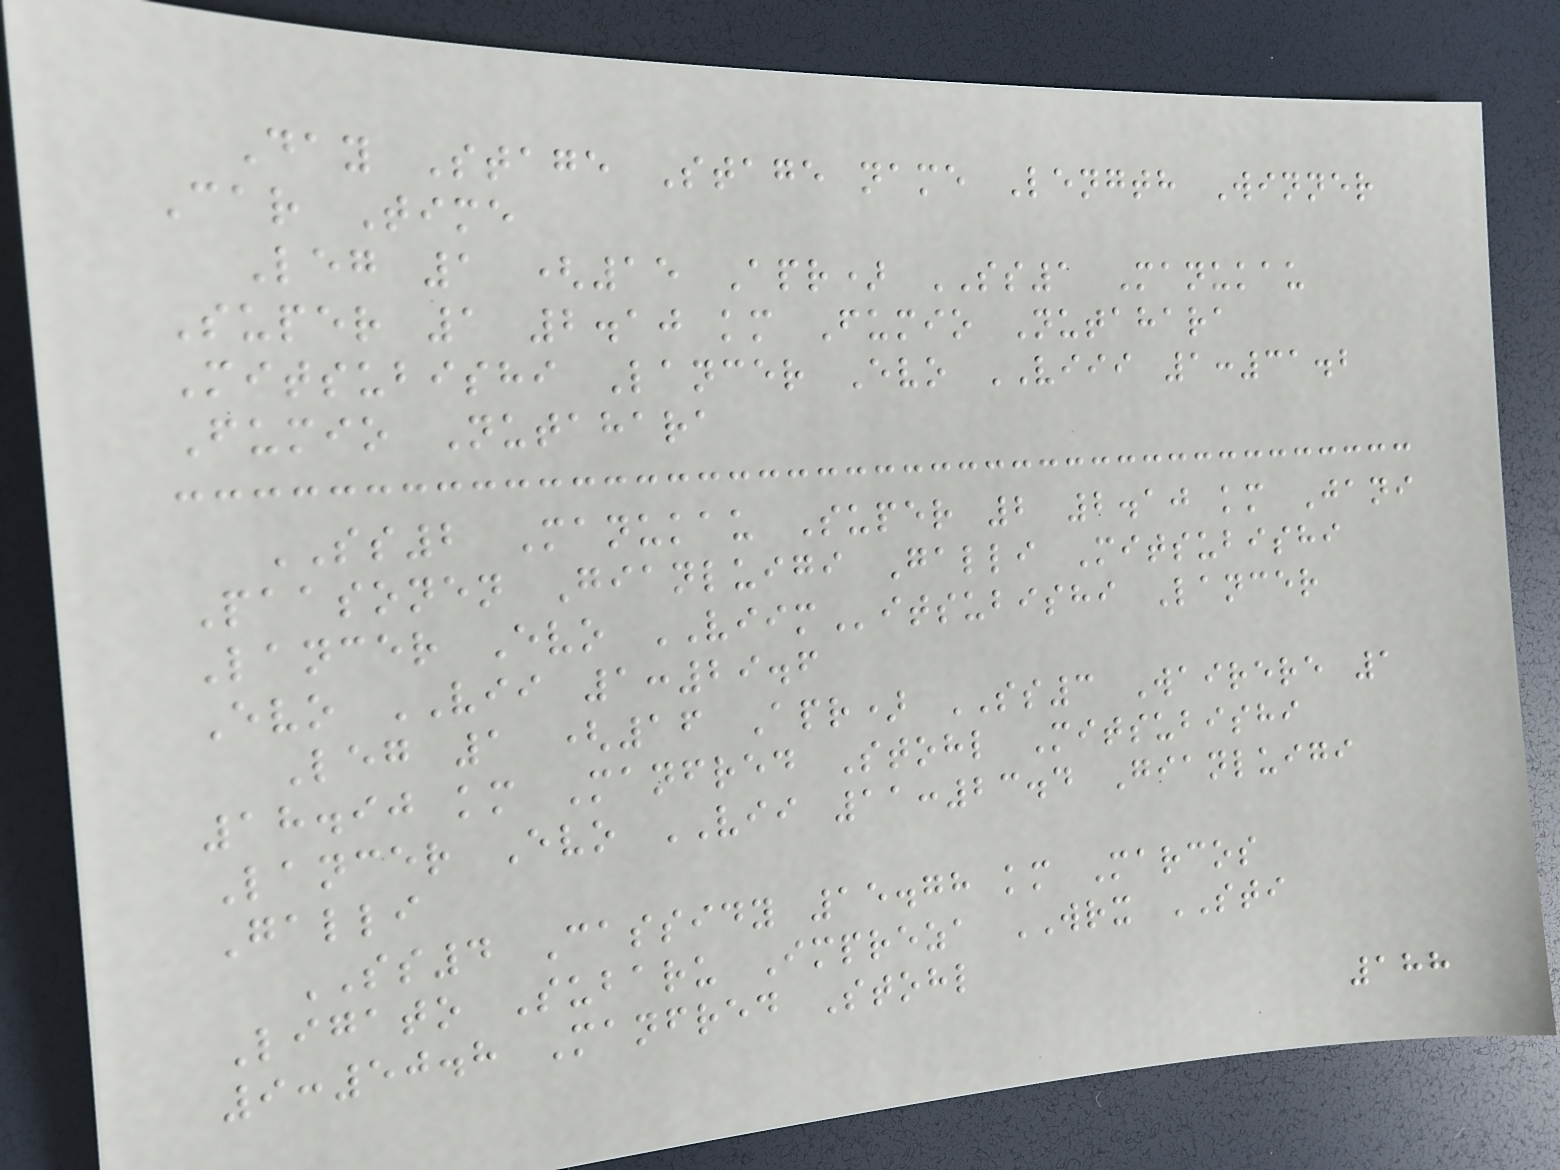Day Stage Stage name Length Winner
Car Time
Leg 1 (15 Apr) SS1 Manukau
Super 1 2.10 km Fumio Nutahara
Mitsubishi Lancer Evo VIII 1:31.2
Fumio Nutahara
SS2 Manukau Super 2 2.10 km Jani
Paasonen Gianluigi Galli Mitsubishi
Lancer Evo VIIMitsubishi Lancer
Evo VII 1:29.6
Leg 1 (16 Apr) SS3 Wairere 1
18.90 km Manfred Stohl Mitsubishi
Lancer Evo VII 11:23.4 Gianluigi
Galli
SS4 Cassidy 15.78 km Marcos
Ligato Subaru Impreza WRX STI
9:50.8 Manfred Stohl
188
